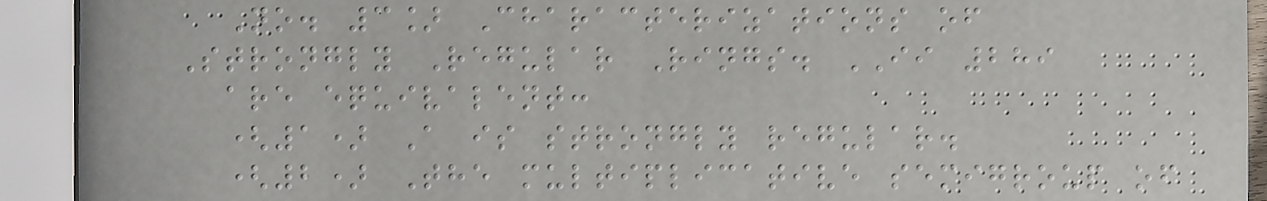No. 3] Characterizations of
Strongly Regular Rings. II 289
are equivalent:
(1) A is strongly regular.
(2) The multiplicative semigroup of
